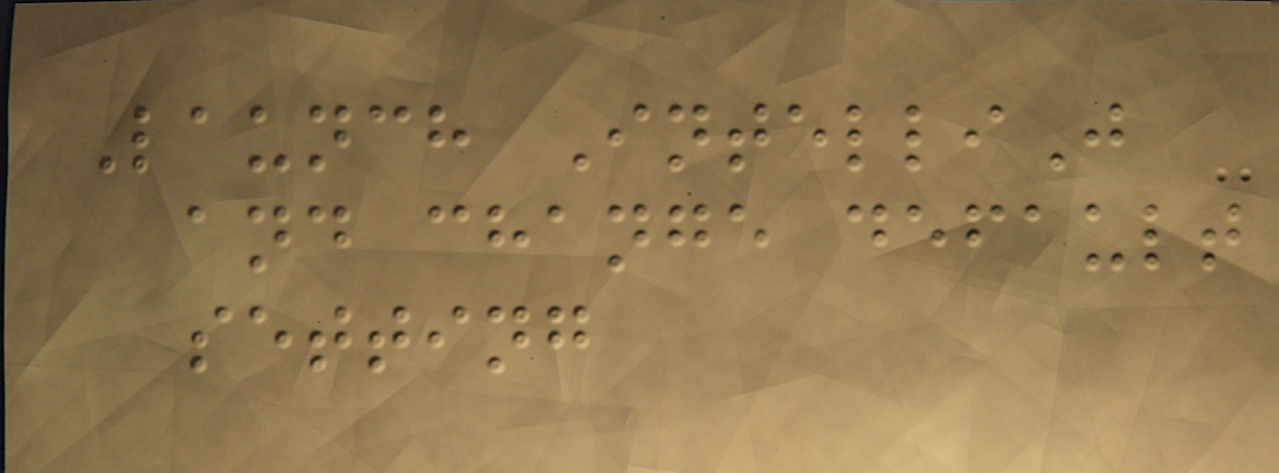Launch IntelliJ
and change default
setting
